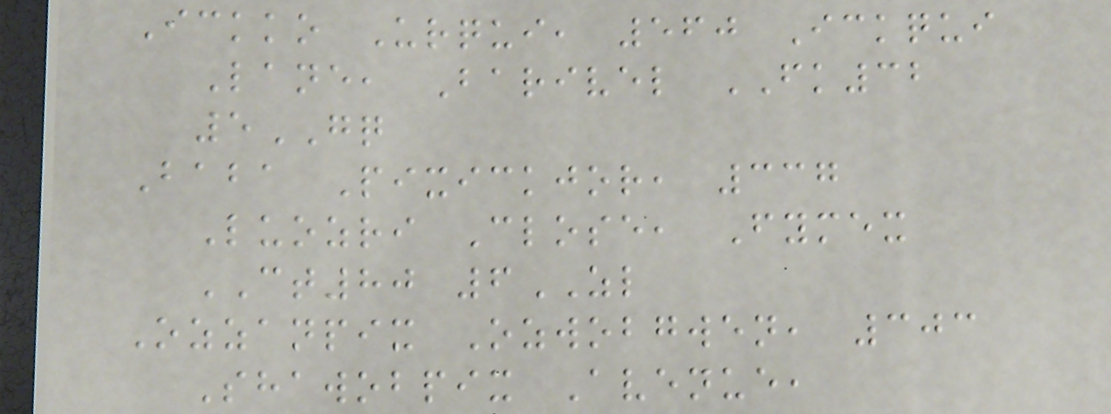Ickko Urqui, 560 Ickqui
Lane, Barivel FK32
5GQ
Baba Pixickjor, 337
Luozri Close, Fymex
CT80 6ZL
Ozzanpix Ozwobgwen, 303
Shawobpix Avenue,
